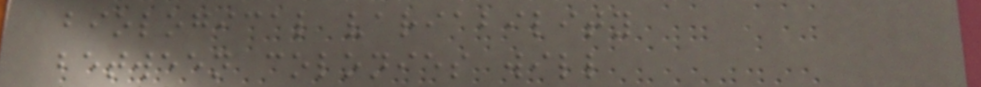biological variability
between colonies will
